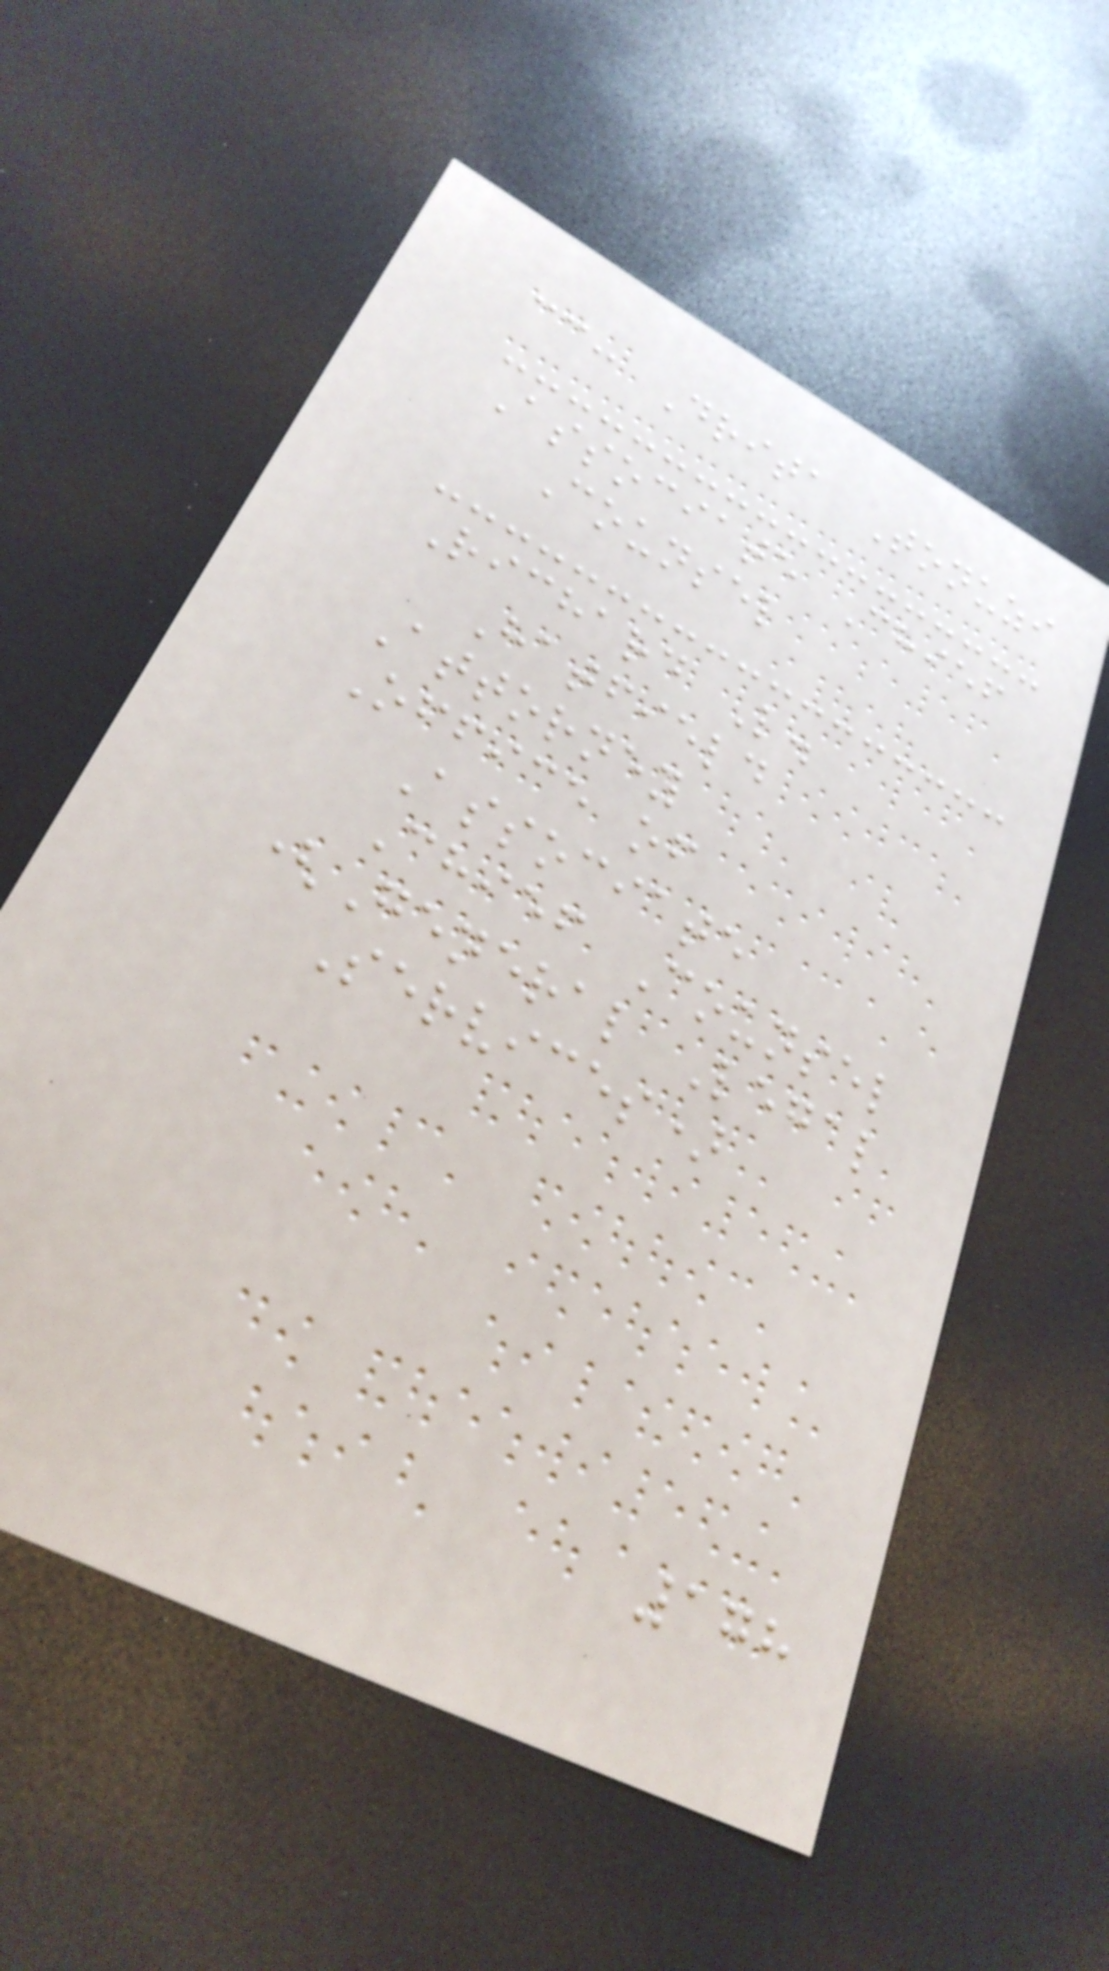cc: Drita Tonuzi
Associate Chief
Counsel
Richard L.
Hatfield
Attorney
Office of
Associate
Chief Counsel
(General Legal
Services)
178
